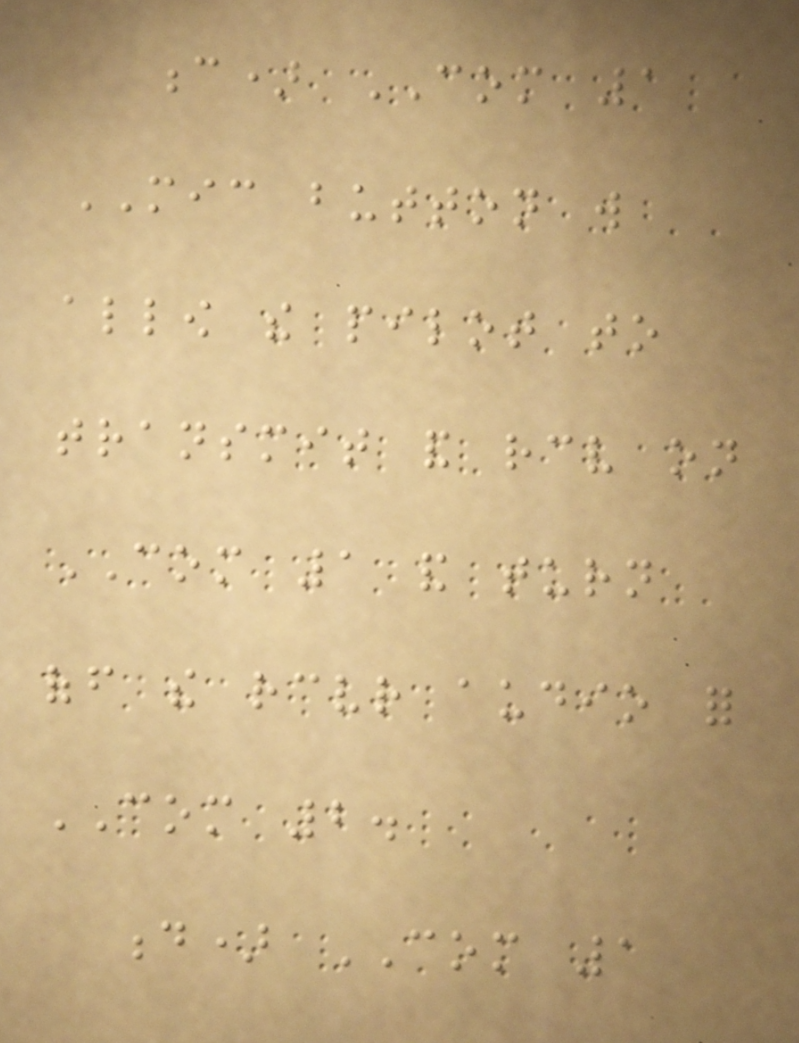c) COM 1
MIC button will
allow the pilot to
transmit and receive on
COM 1 and turn
off the receiver audio for
COM 2.
d) COM 1
